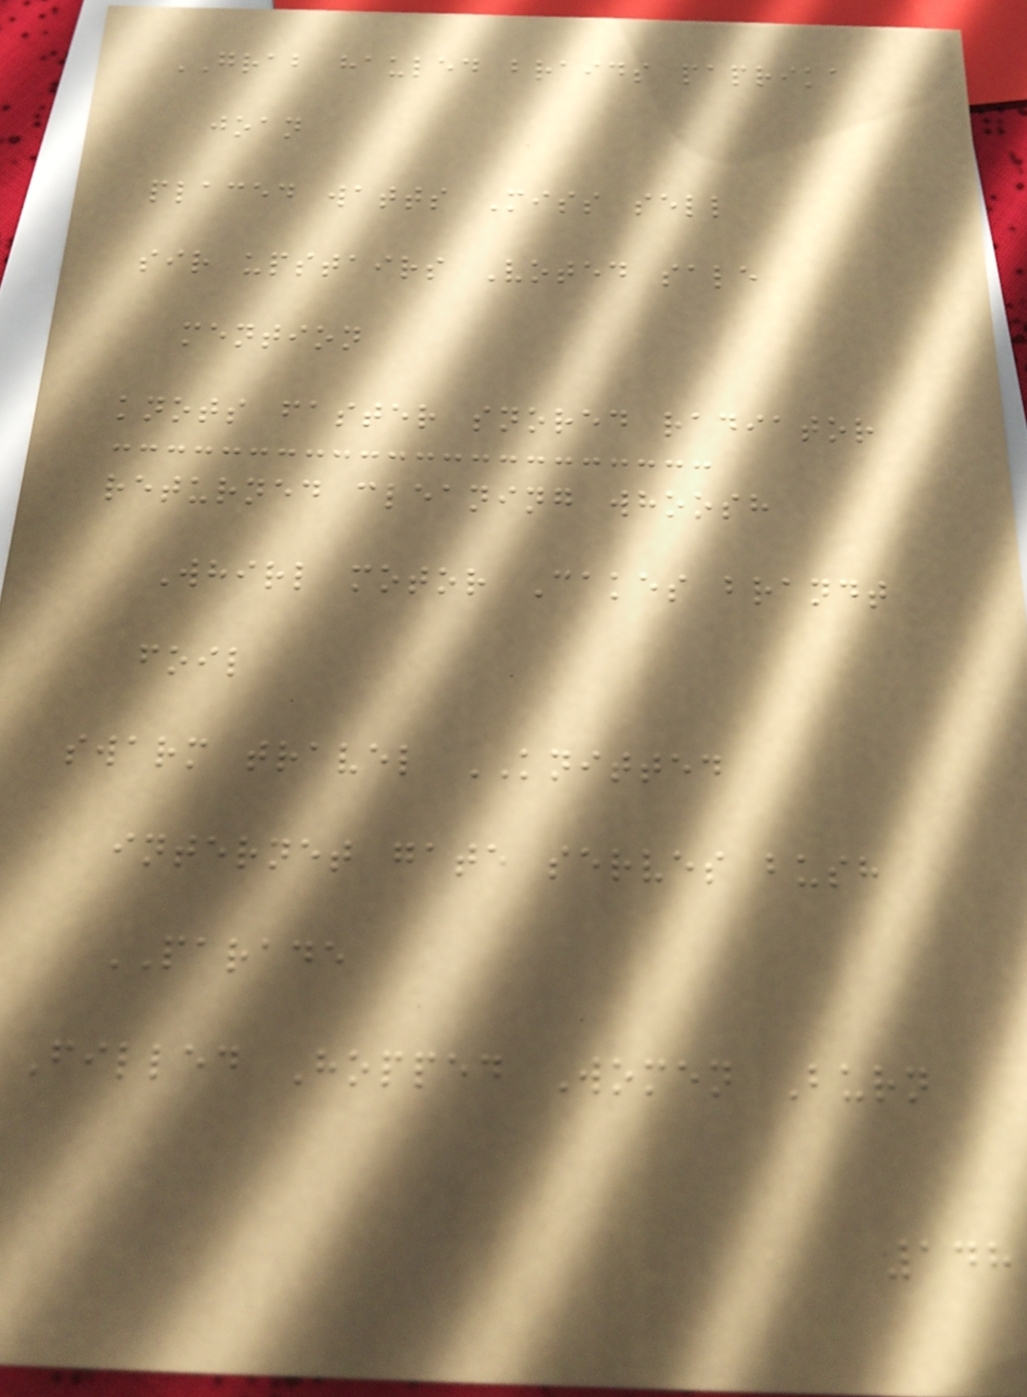GRAB hauled braids paprika
joan
placed watts Miss sell
sir upstairs Voted sale
mention
knots faster snored radiator
returned cleaning whoosh
Whirl motor Cakes brandt
foil
swarm travel KNITTED
internet gate serves bush
PARADE
Filled Hopped Women Burn
148
